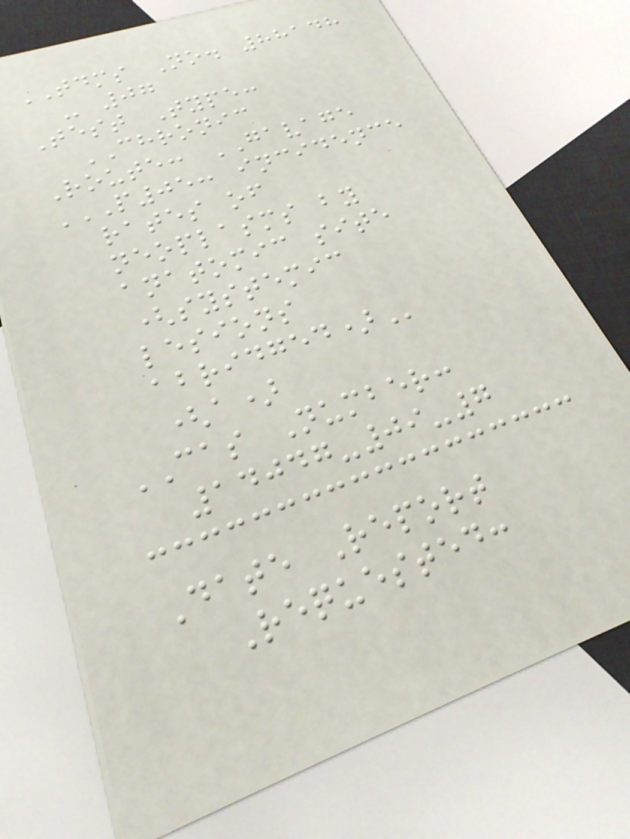TDMS No. 88148
- 07
Test Type:
CHRONIC
Route: GAVAGE
P05: INCIDENCE
RATES OF
NEOPLASMS BY
ANATOMIC SITE
(SYSTEMIC
LESIONS
ABRIDGED)
(a)
CAS Number:
14047-09-7
Date Report
Requested:
